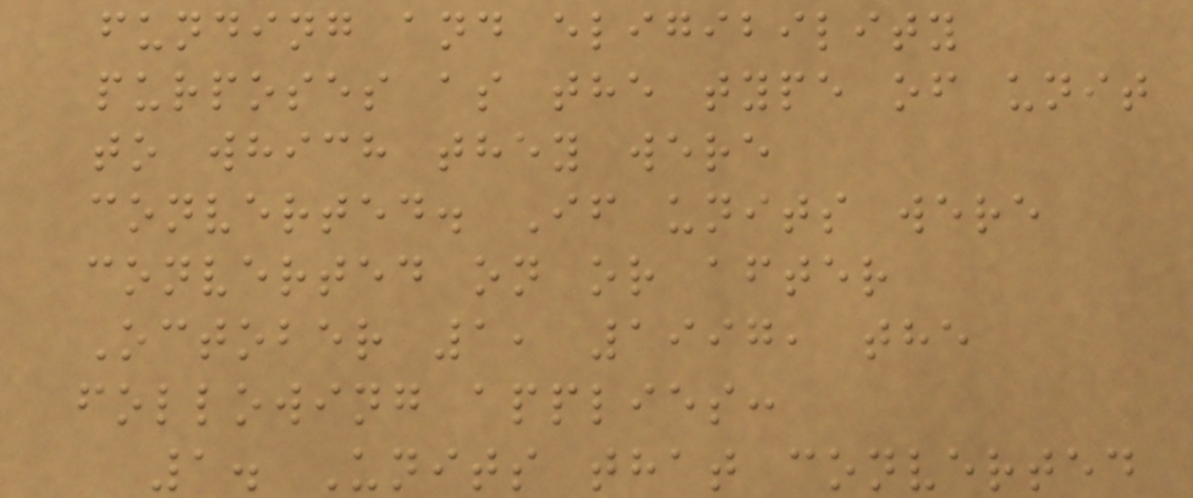funding and eligibility
purposes as the type of unit
to which they were
converted. If units were
converted on or after
October 1, 1997, the
following applies:
1. Units that converted
